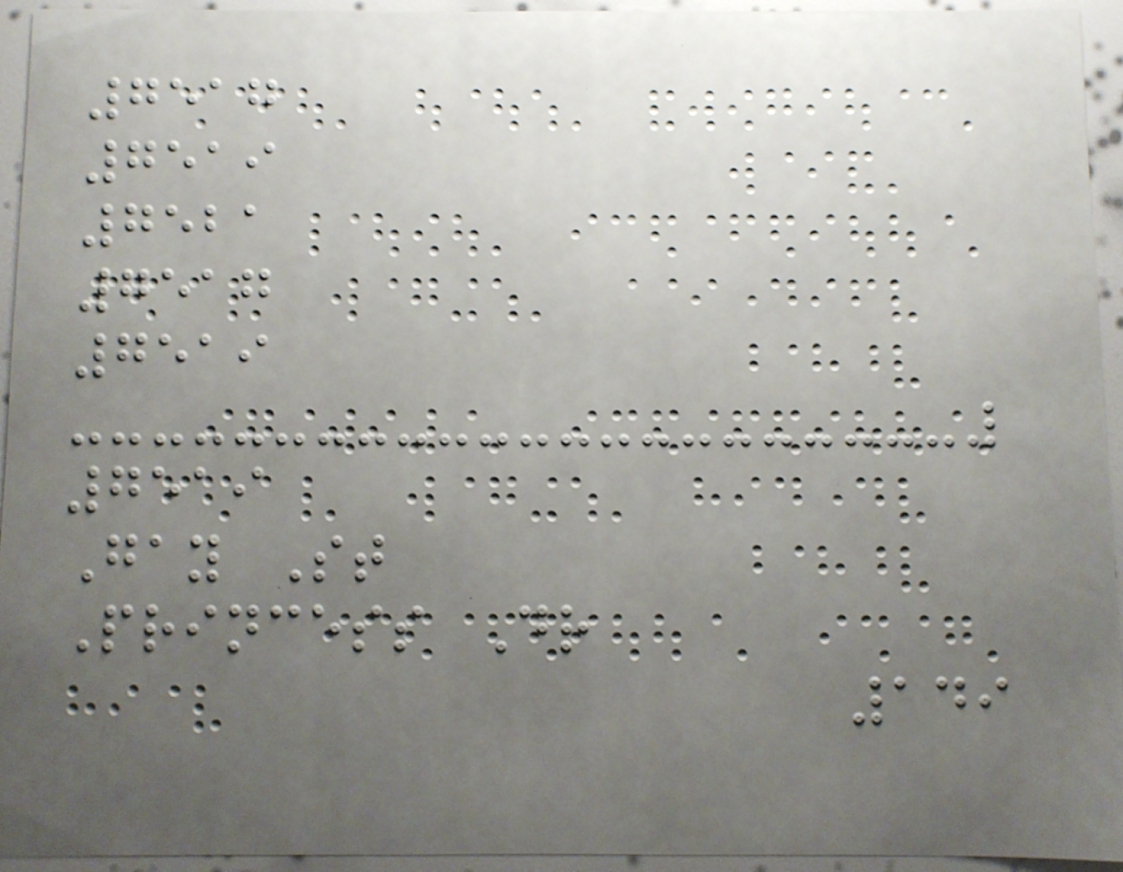7517
7519
7521
7517
7519
7519
Gay St
Princess Dr
149
